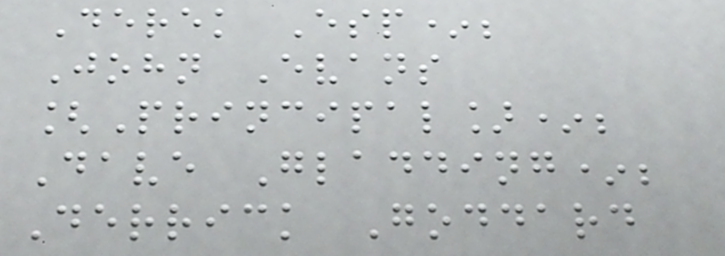Derek Esp*;
John Evans
[Principal]*;
Dave Gladding*;
Derrick Goddard
